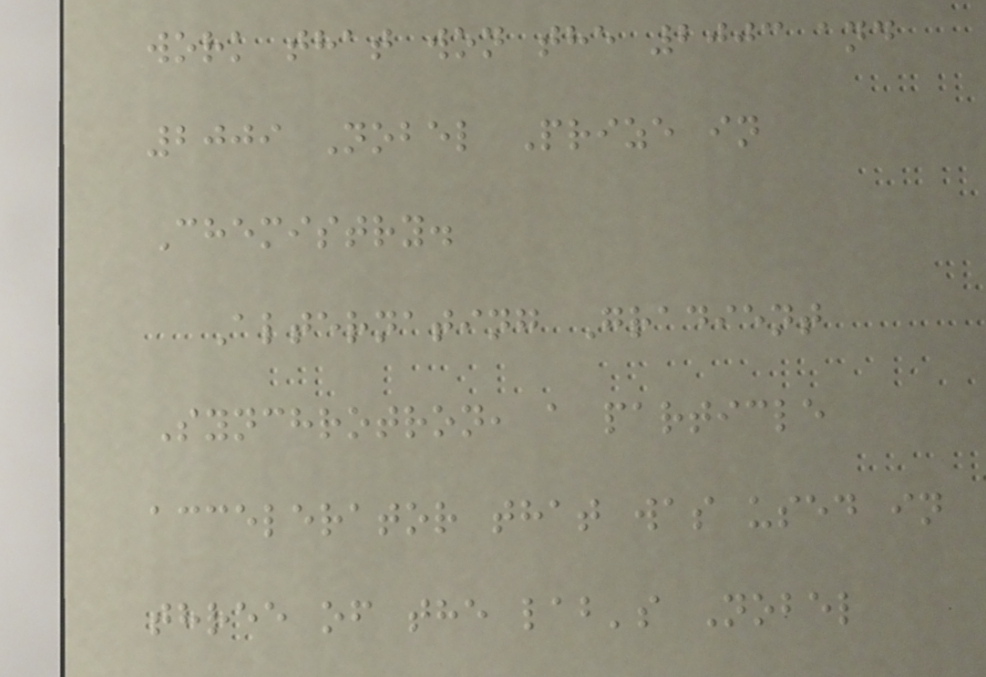work that won the 2003 and
2009 Nobel Prize in
Chemistry.
Alternating Gradient
Synchrotron, a particle
accelerator that was used in
three of the lab's Nobel
